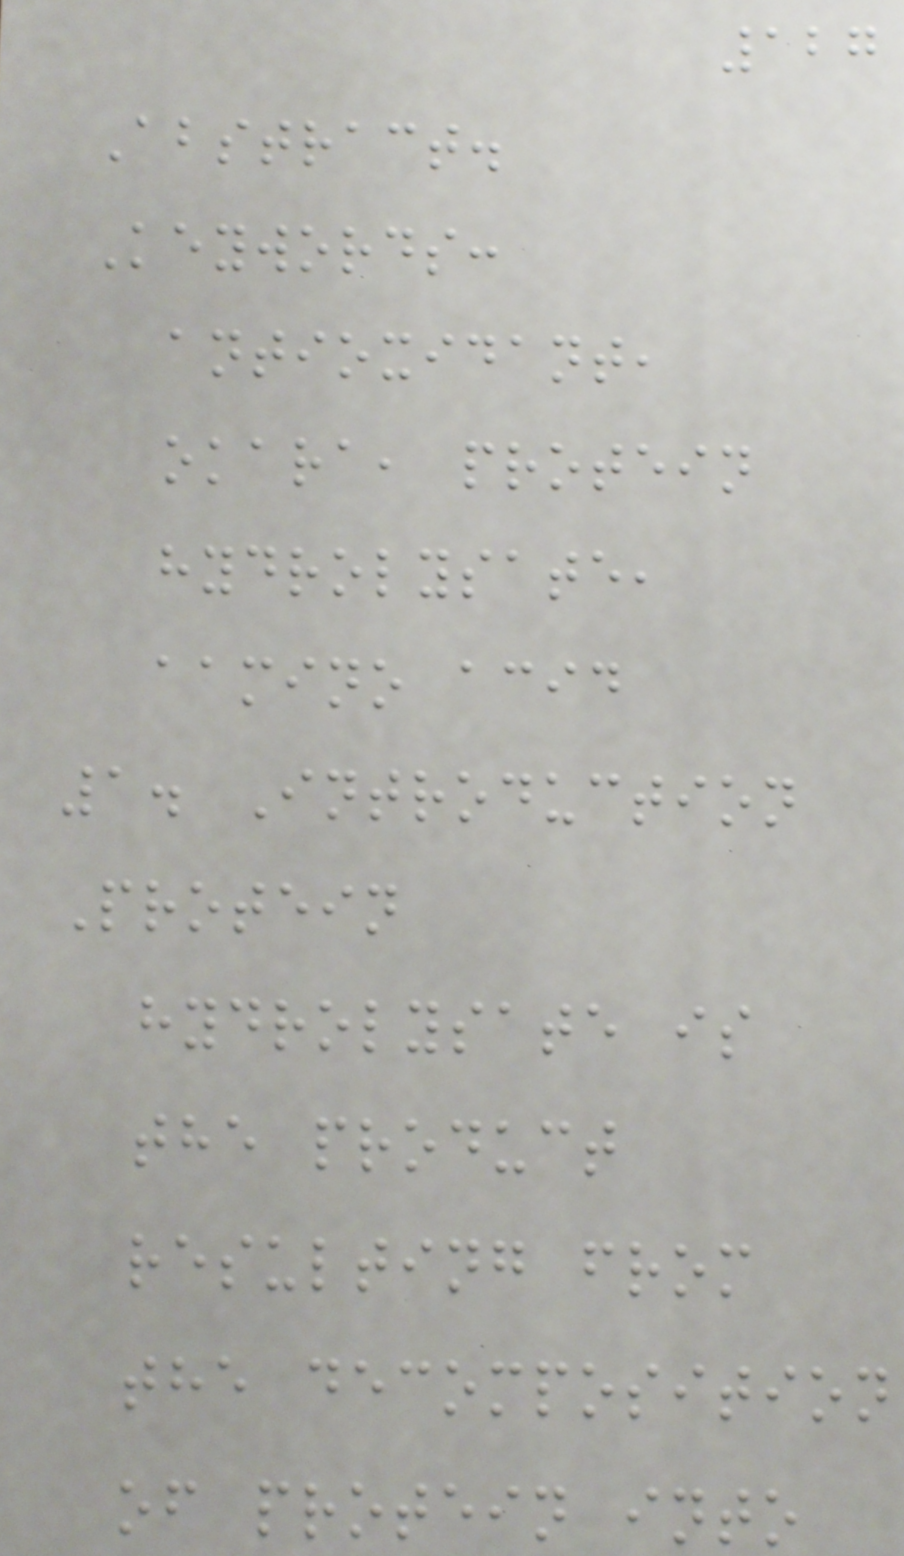127
Abstract.
Keywords:
antioxidant,
okara, protein
hydrolysate,
aamino acid
1. Introduction
Protein
hydrolysate is
the product
resulting from
the decomposition
of protein into
